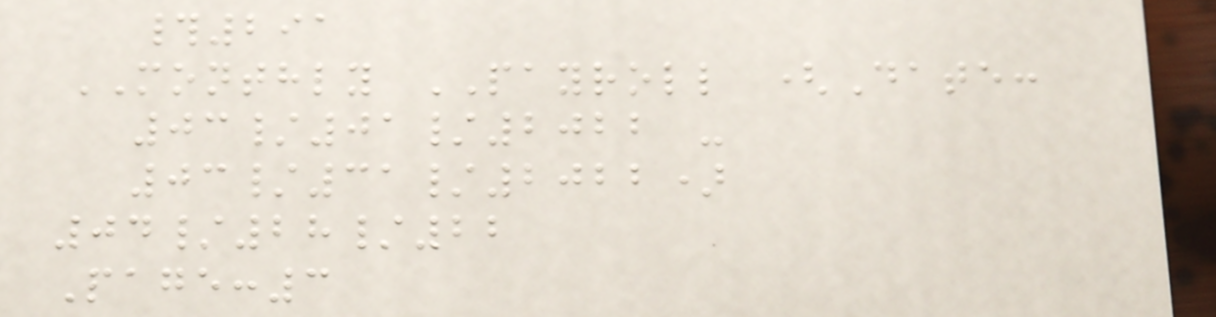#291
MONTHLY PAYROLL (Date:
03/01/2022 -
03/31/2022)
04/28/22
Page:3
